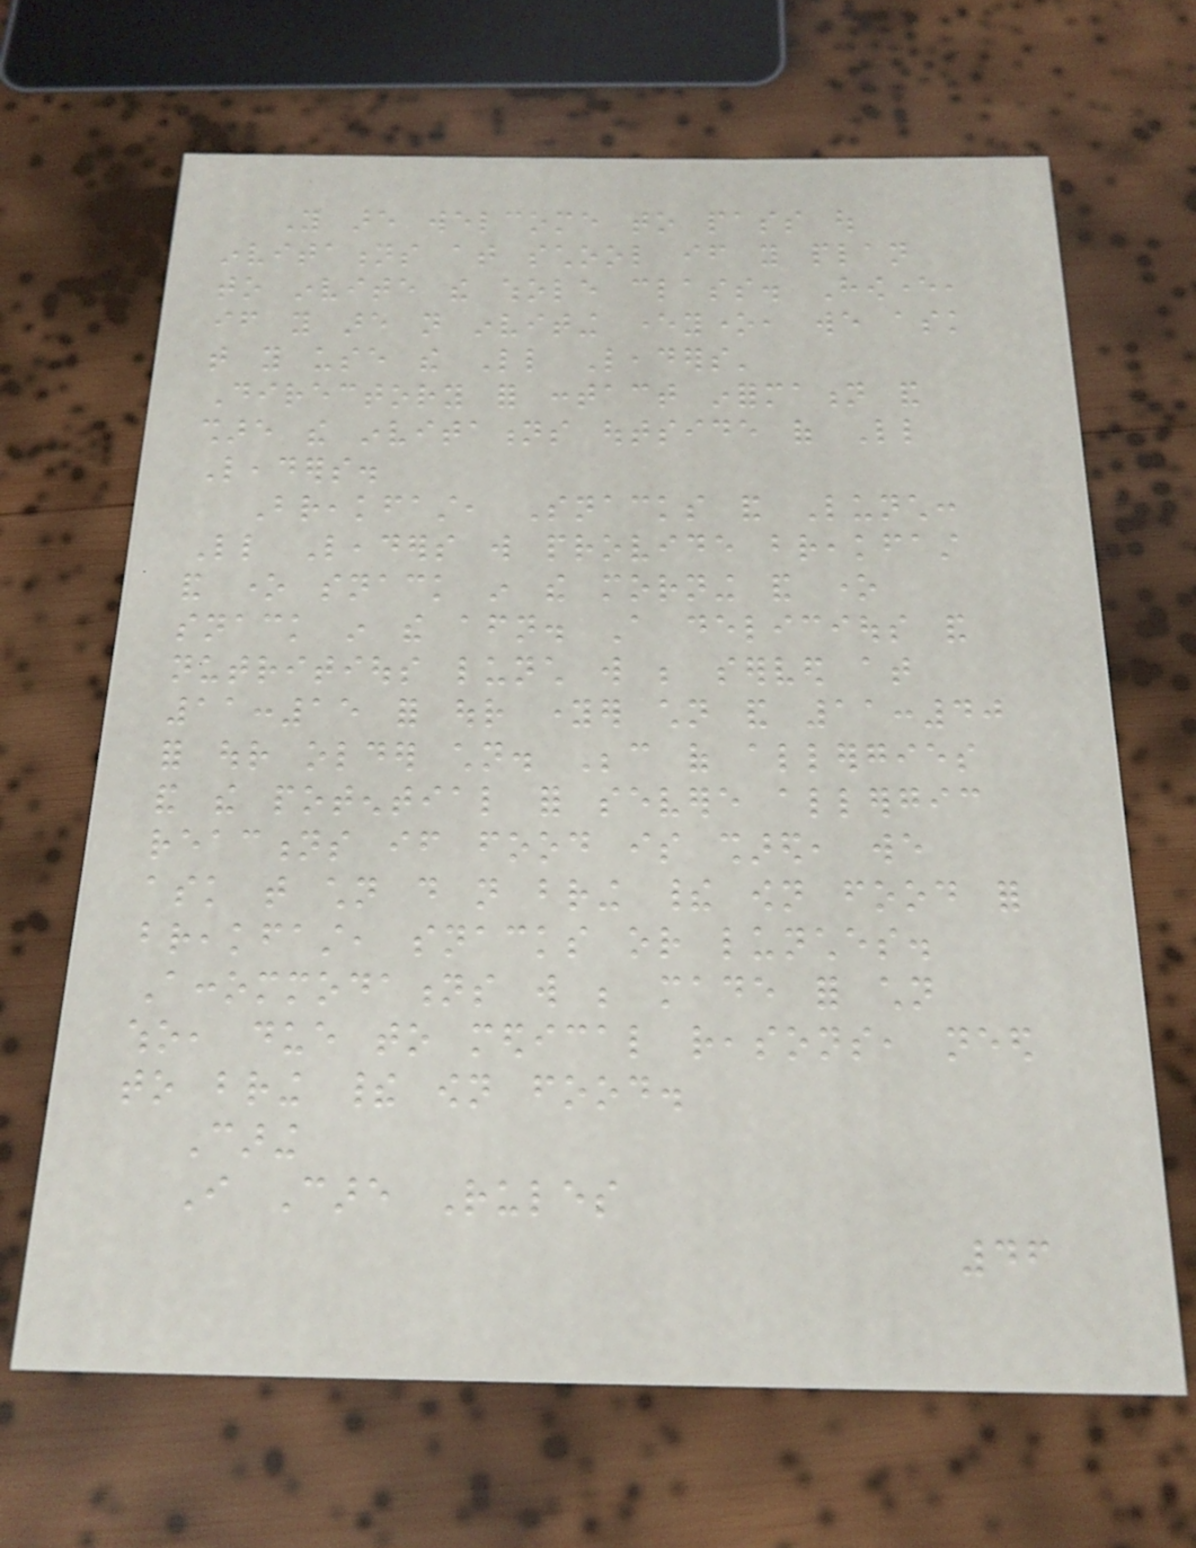You are welcome to pass out
invitations at school if you plan
to invite the whole class. However,
if you are not inviting everyone, we ask
that you use the Little Leaders'
Directory for contact information and
share the invitations outside of Little
Leaders.
Breakfast, Snacks and Lunch:
Little Leaders will provide breakfast
and one snack in the morning and one
snack in the afternoon. A delicious and
nutritious lunch will be served at
11:15 for our younger children and 11:40
for our older children. Because of allergies
and the potential for severe allergic
reactions if food is shared, we
ask that children do not bring their own food for
breakfast, snacks or lunches.
Accommodations will be made for children
who, due to medical reasons, need
to bring their own food.
Caring
I Care Rules
46
